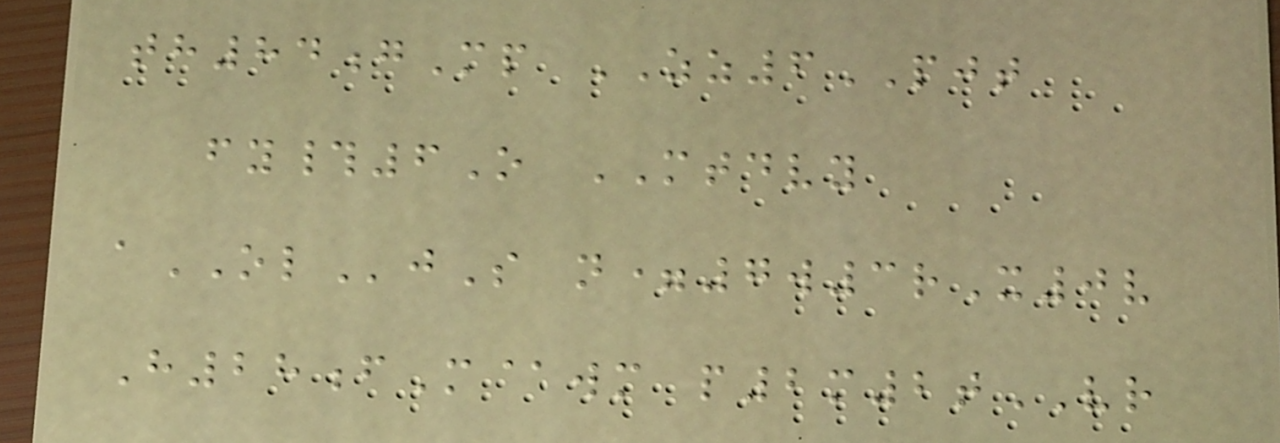th84gMp ZZ6PJT
fy#6O MTDVY
aOLjS n=7w3rX0v
H28fM@wm p2m2tVR
